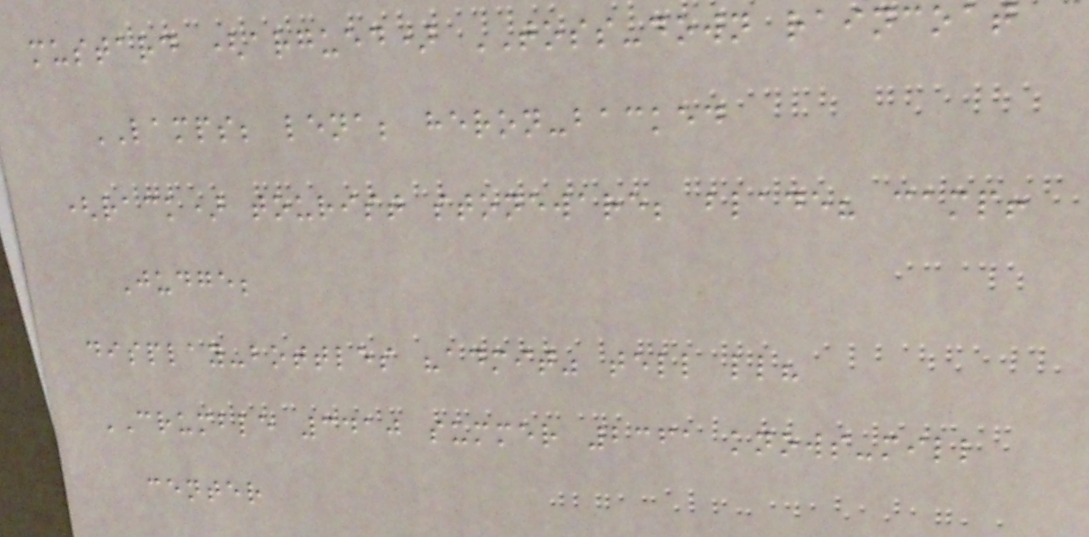mustard (argued) TOSS-down raincoat
LAMPS; lena; heron-backed
(rack) tourist stoneware; blade? camp!
Judge;
display-bottles "admit" tell ll?
CRUMBLE 3410 summer 2361 knows-mill
center
